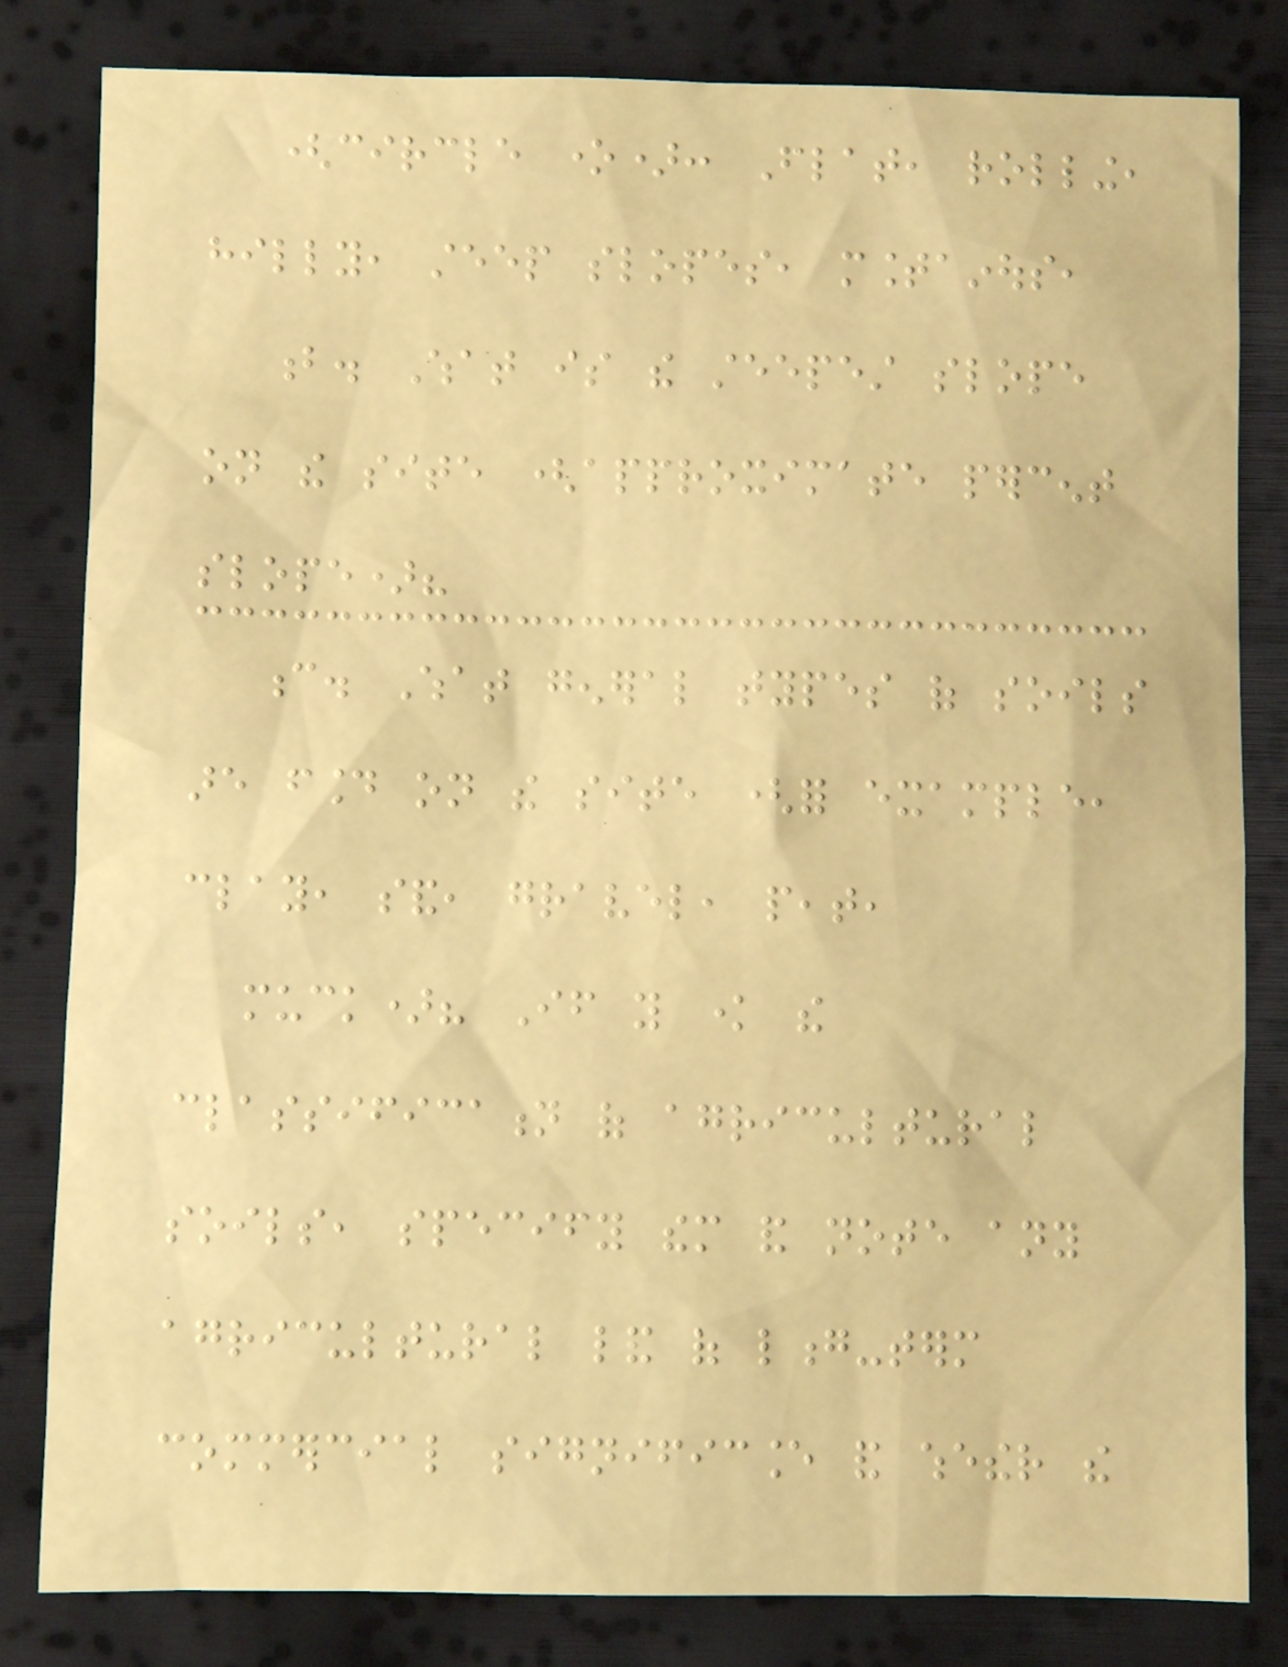(circle one): Flat, rolling,
hilly, steep slopes, mountainous,
b. What is the steepest slope
on the site (approximate percent
slope)?
c. What general types of soils
are found on the site (for example,
clay, sand, gravel, peat,
muck)? If you know the
classification of agricultural
soils, specify them and note any
agricultural land of long-term
commercial significance and whether the
